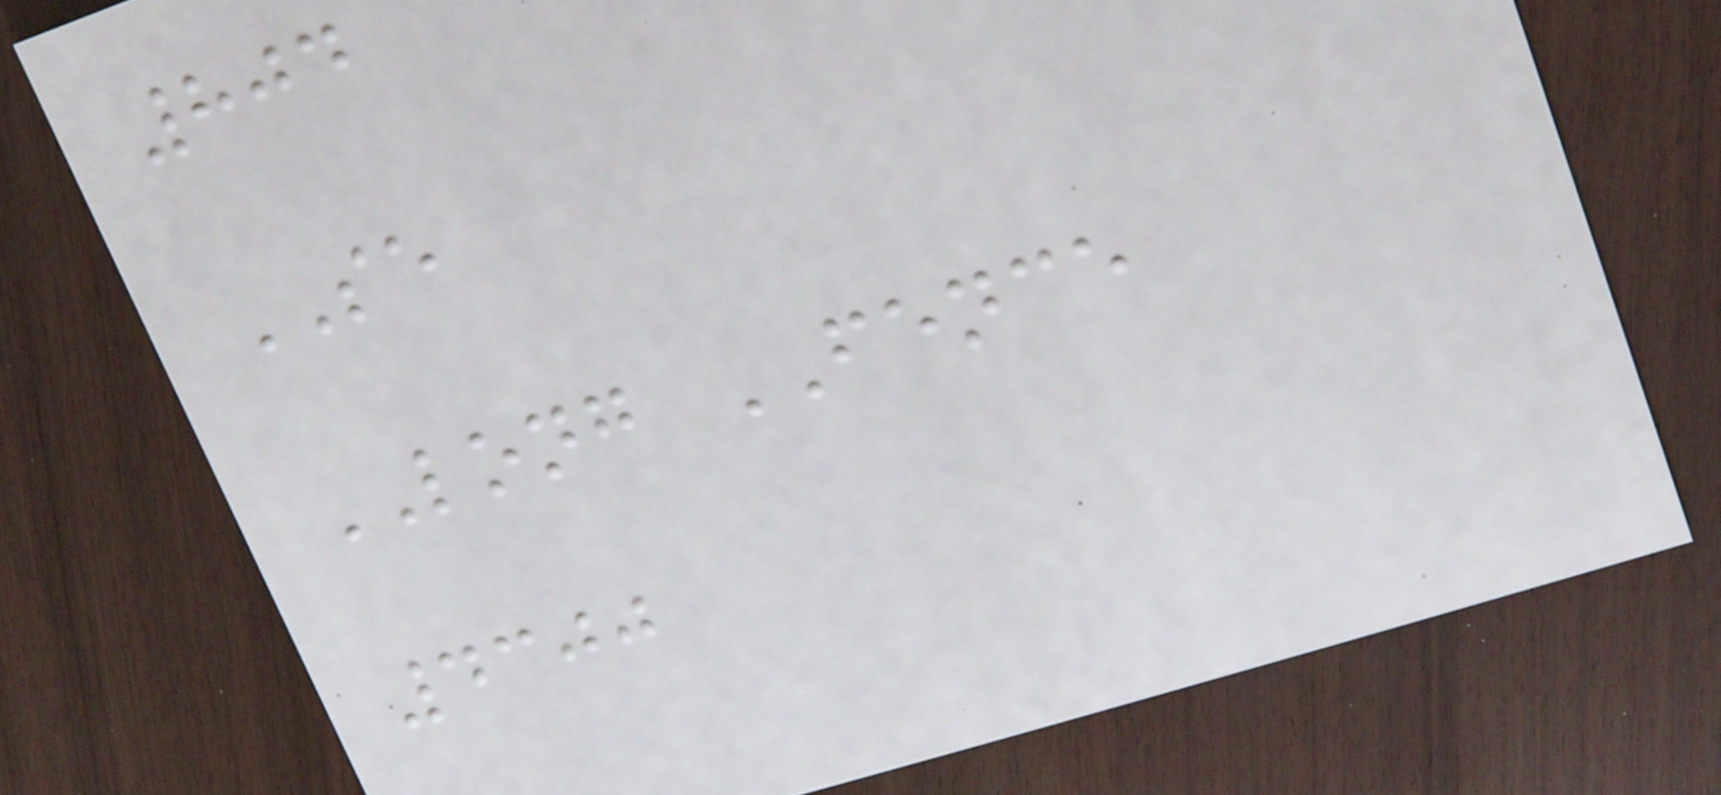804
SE
LONG FENCE
4300
